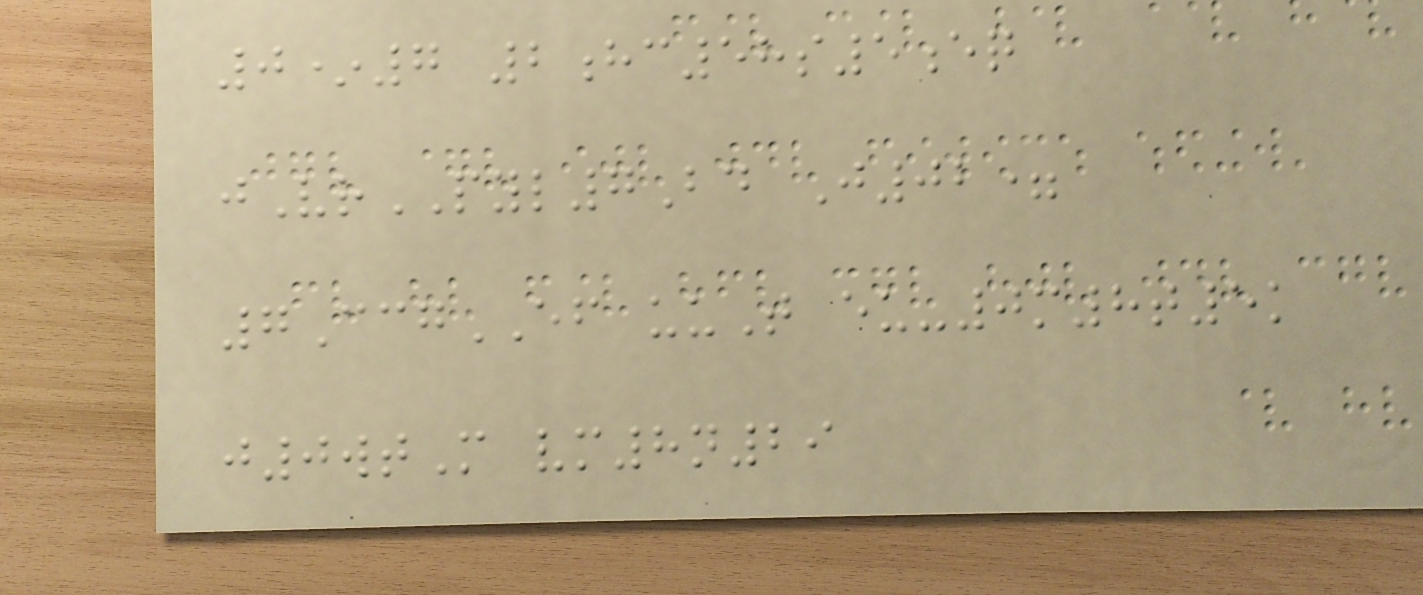0*7 2hc58s5eq
jVrPYL7Bd J02=
7CcgEF uuT eu-0m8t5k
j0wtM vm8n29
